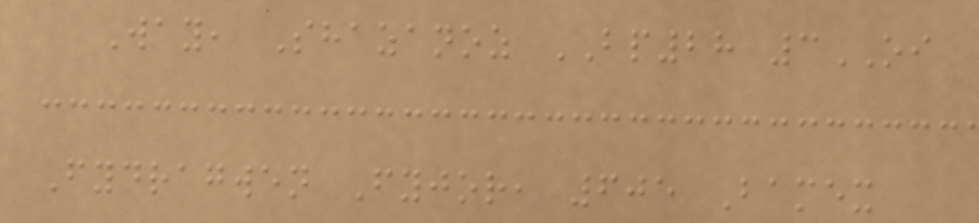Way, Shazanoz BP28 3OI
Fydragwen Fyjor, 605 Bamex
